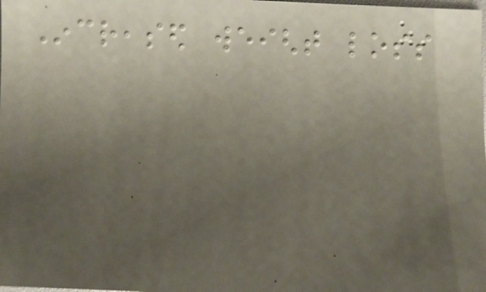Increased weight loss
